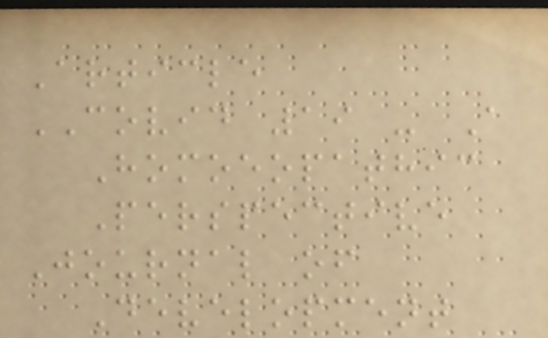Article
COVID 19 - A
Homoeopathic
Perspective
Journal of
Development
